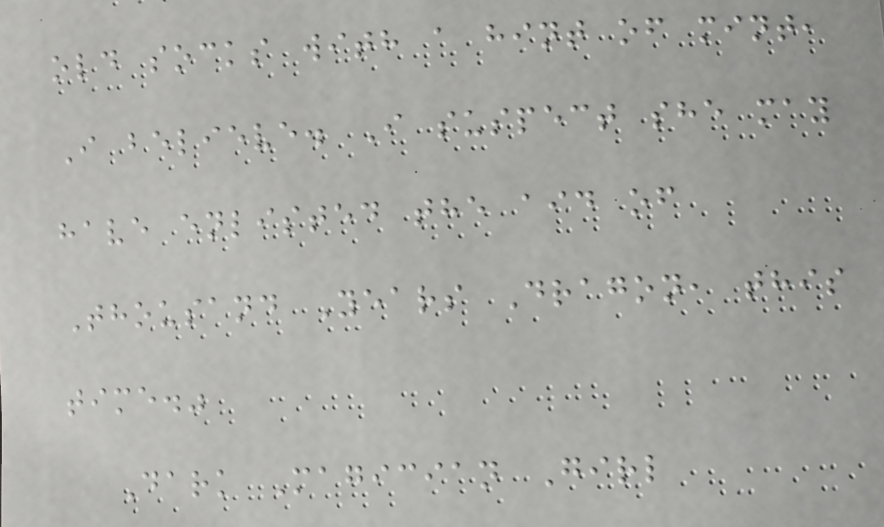old socks with a hint of mint,
I believe. I suspect she may
have enlisted the aid of
Thousand Years Dragon, this
time."
Dark Magician Girl
